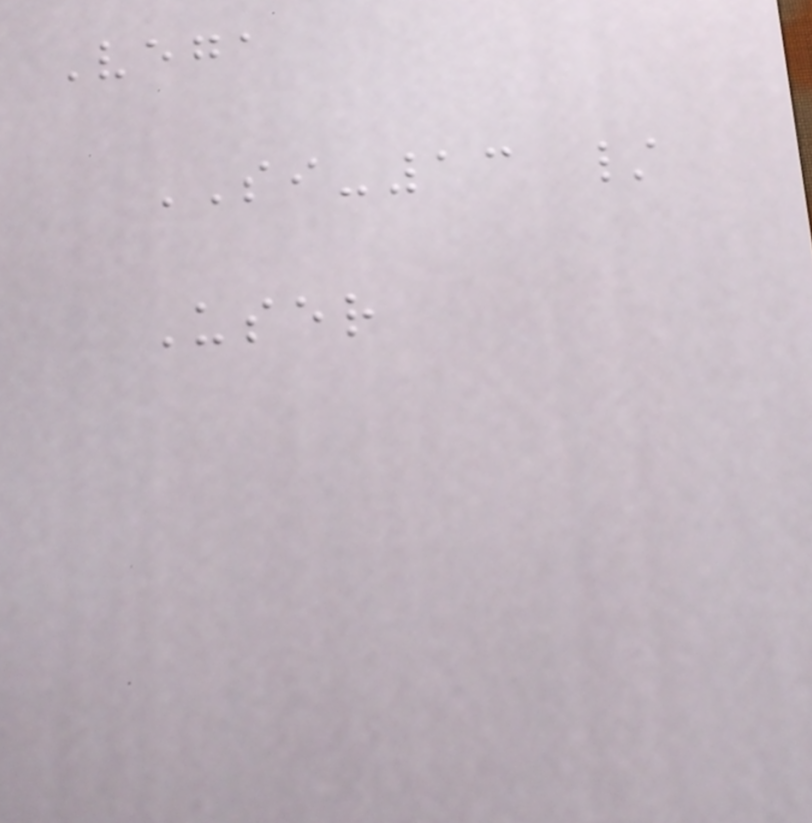Vega
SI-13 /
User
